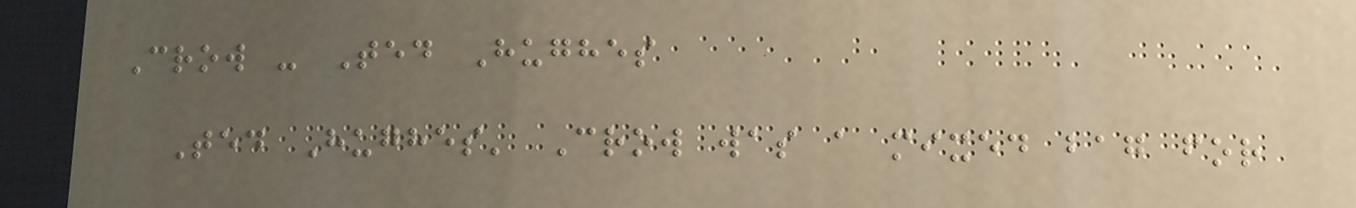Crow - Ted Hughes
Ted Hughes' Crow was a mixed bag for
